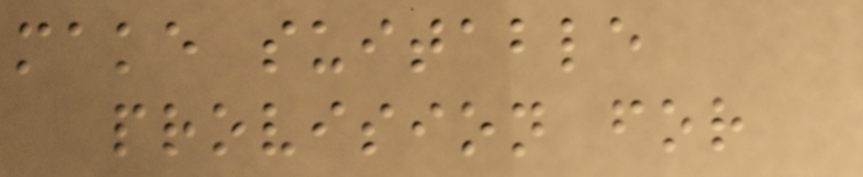make suitable
provision for
